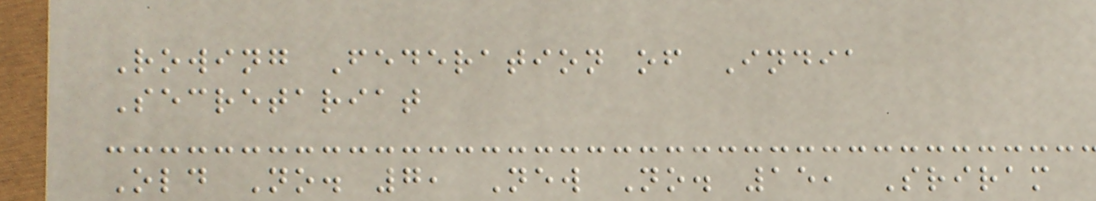Rowing Federation of India
Secretariat
Old No. 7, New No. 15, Sriram
